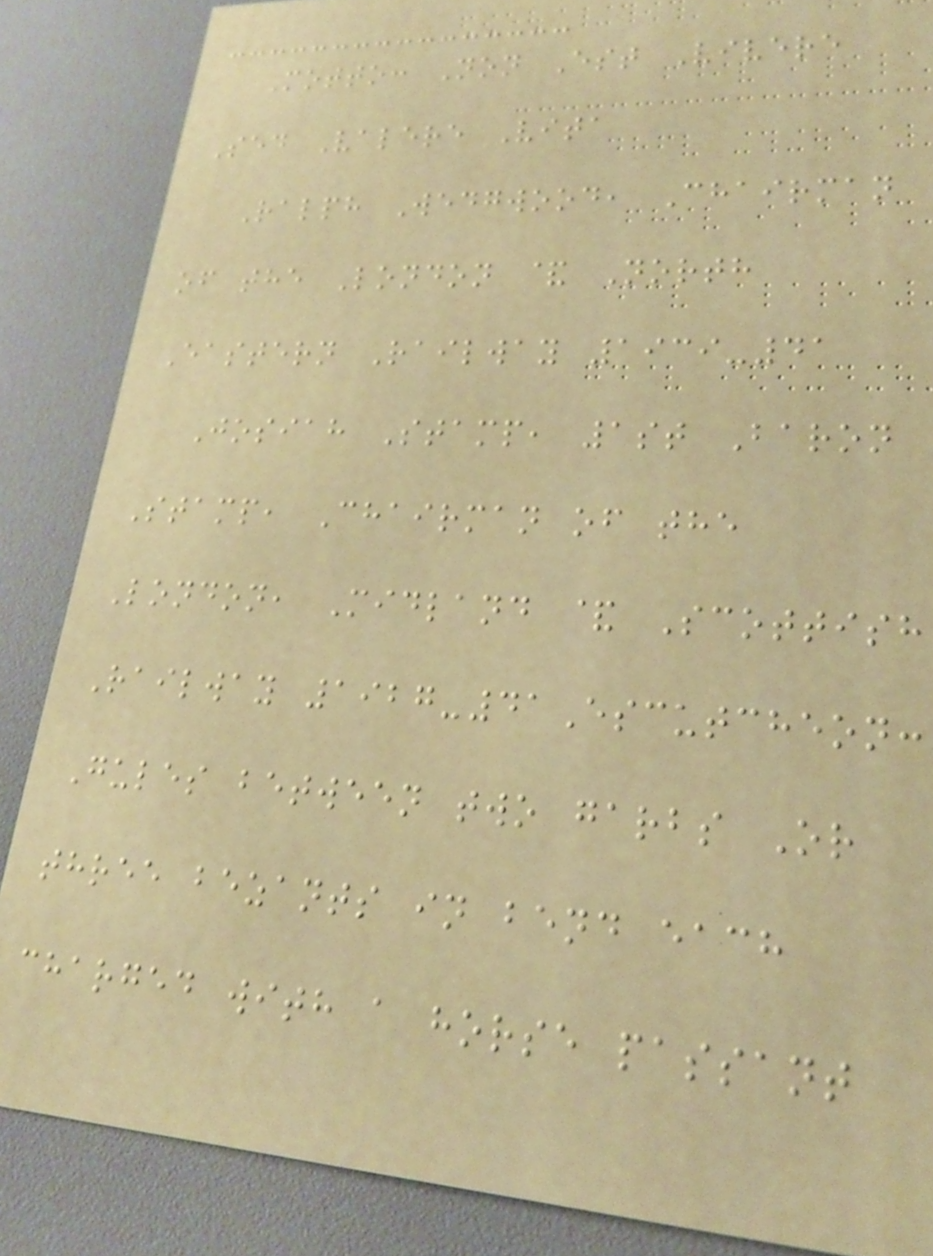Motto: Non Est Vivere
Sed Valere Vita
Ralph Wedgwood, Chairman
of the London & North
Eastern Railway 1939-41
Josiah Stamp, 1st Baron
Stamp, Chairman of the
London, Midland & Scottish
Railway 1927-41Escutcheon:
Gules between two garbs Or
three bezants in bend each
charged with a horse passant
